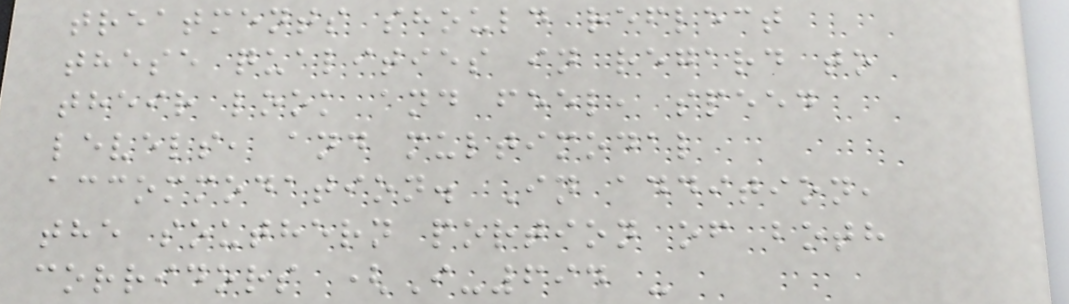treatments should reflect
these qualities in regard to
their look and feel, speed
levels, and multimodal
accommodation. In addition,
the southern portion of both
corridors (I-694 -
